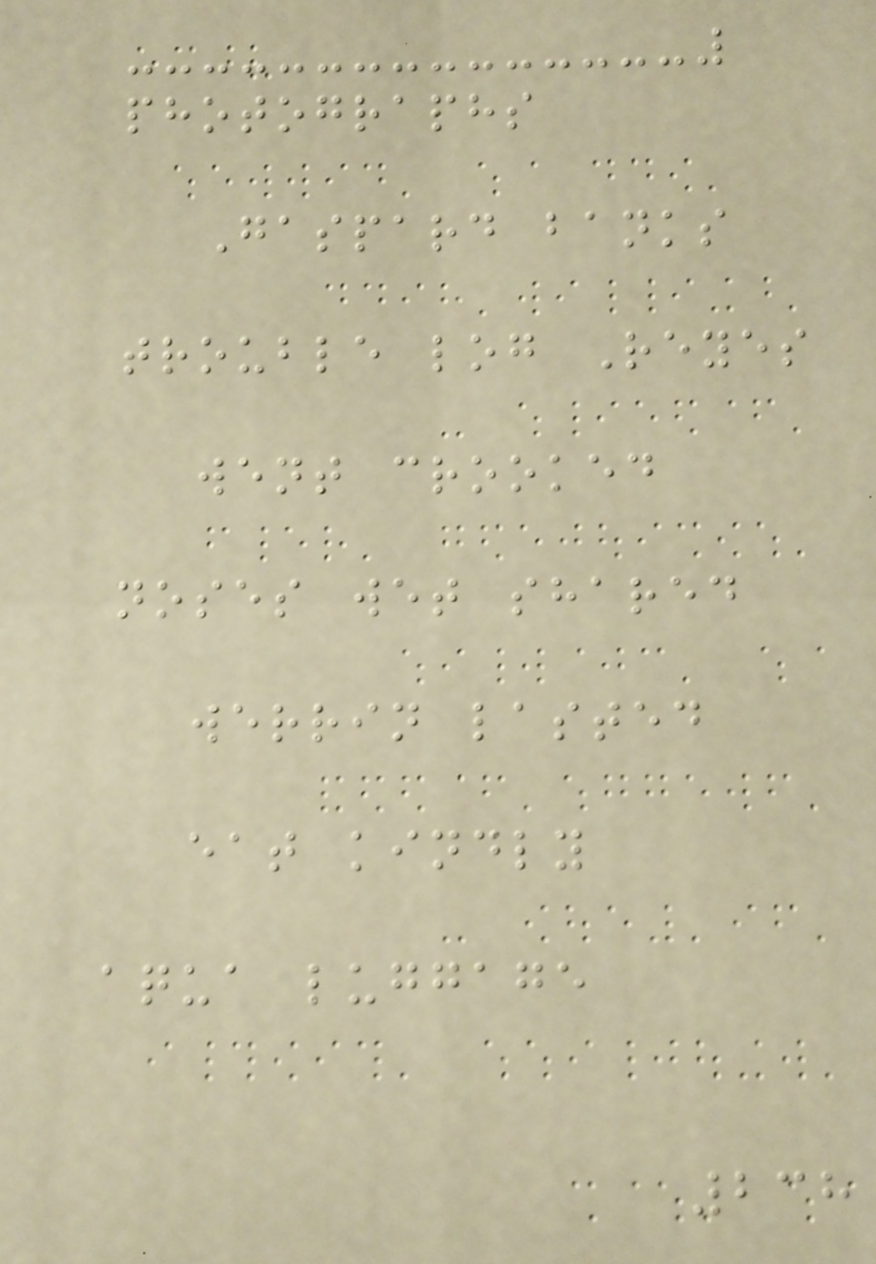photographs
Gaspard banks
trouble log Reyes
went crooked
noses wet shared
werrin lasted
eat kindly
aqua luggage
238
